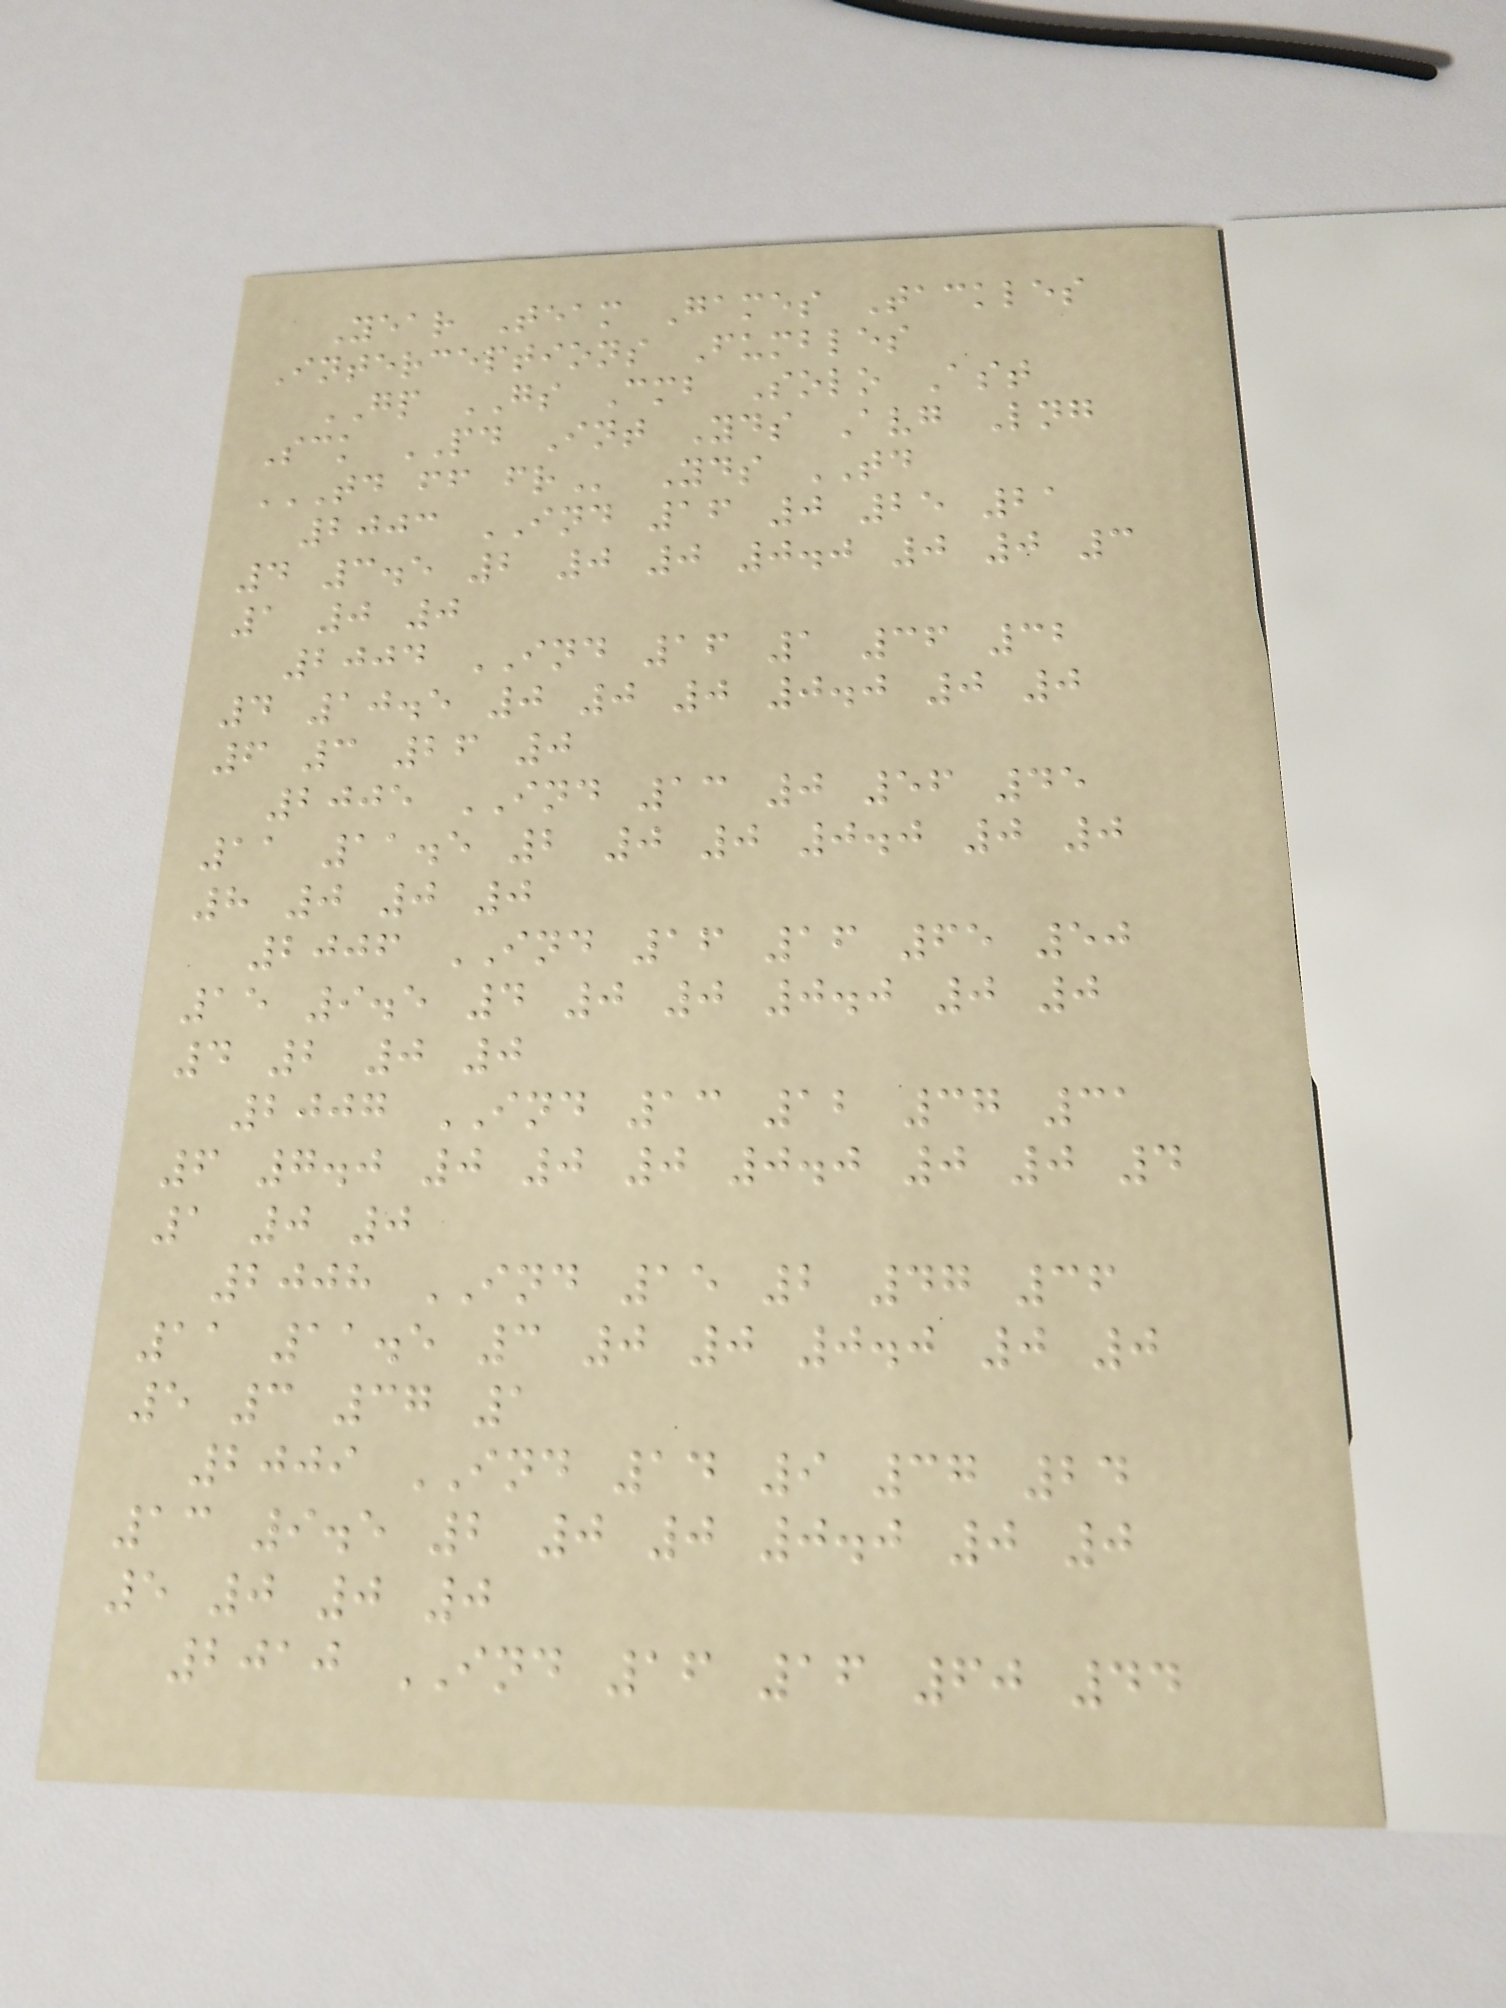Year Team Games Tackles
Interceptions Fumbles
GP GS Cmb Solo Ast
Sck PD Int Yds Avg Lng
TD FF FR Yds TD
2003 IND 16 0 25 21
4 3.5 2 0 0 0.0 0 0 3
1 0 0
2004 IND 16 1 36 32
4 10.5 0 0 0 0.0 0 0
6 3 26 0
2005 IND 13 0 56 45
11 11.5 2 0 0 0.0 0 0
8 0 0 0
2006 IND 16 16 65 50
15 9.5 4 0 0 0.0 0 0
4 2 0 0
2007 IND 13 12 37 31
6 7.0 0 0 0 0.0 0 0 4
1 0 0
2008 IND 15 2 47 36
11 11.5 3 0 0 0.0 0 0
5 3 37 1
2009 IND 14 9 37 24
13 9.5 2 0 0 0.0 0 0
5 0 0 0
2010 IND 16 16 60 44
